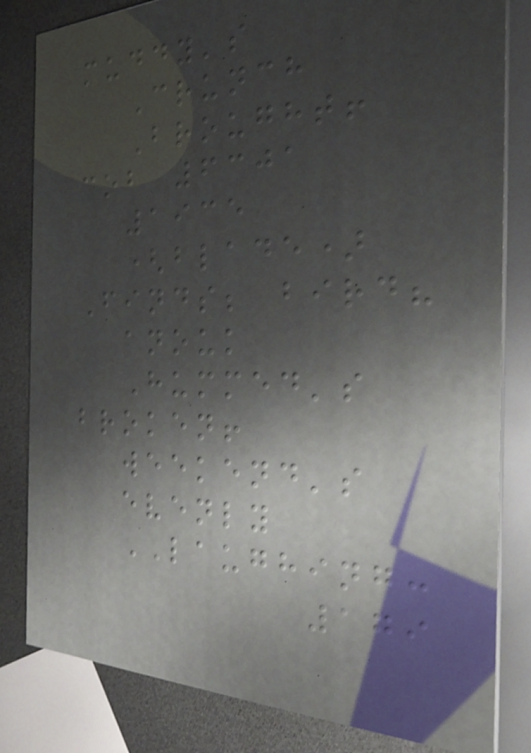muddy's
Crunch
Brought!
cob 6301
1935
(blade)
Finds; bird?
anouk
Hummed's
broken!
weekend's
evenly
LAUGHING:
179
